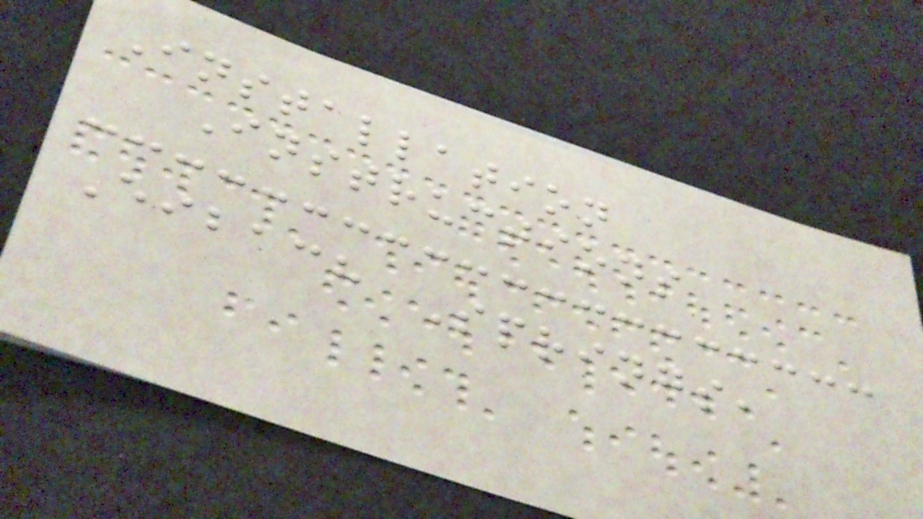Installation
Instructions
Eibach Springs,
